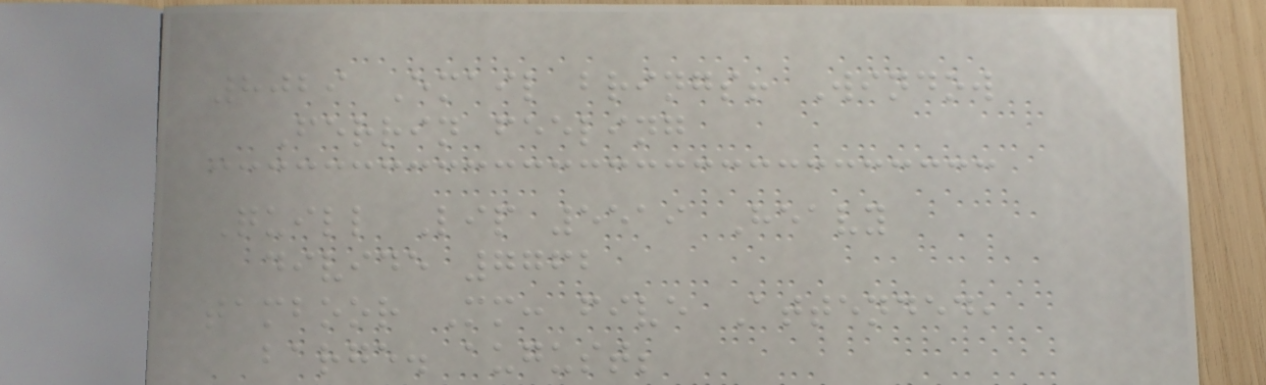8029 Email brings! Window
Ferrin feeling
Quill Lip 5519 Heavy
divide 7762
tamboor Mm: five Attended,
barge. august;
